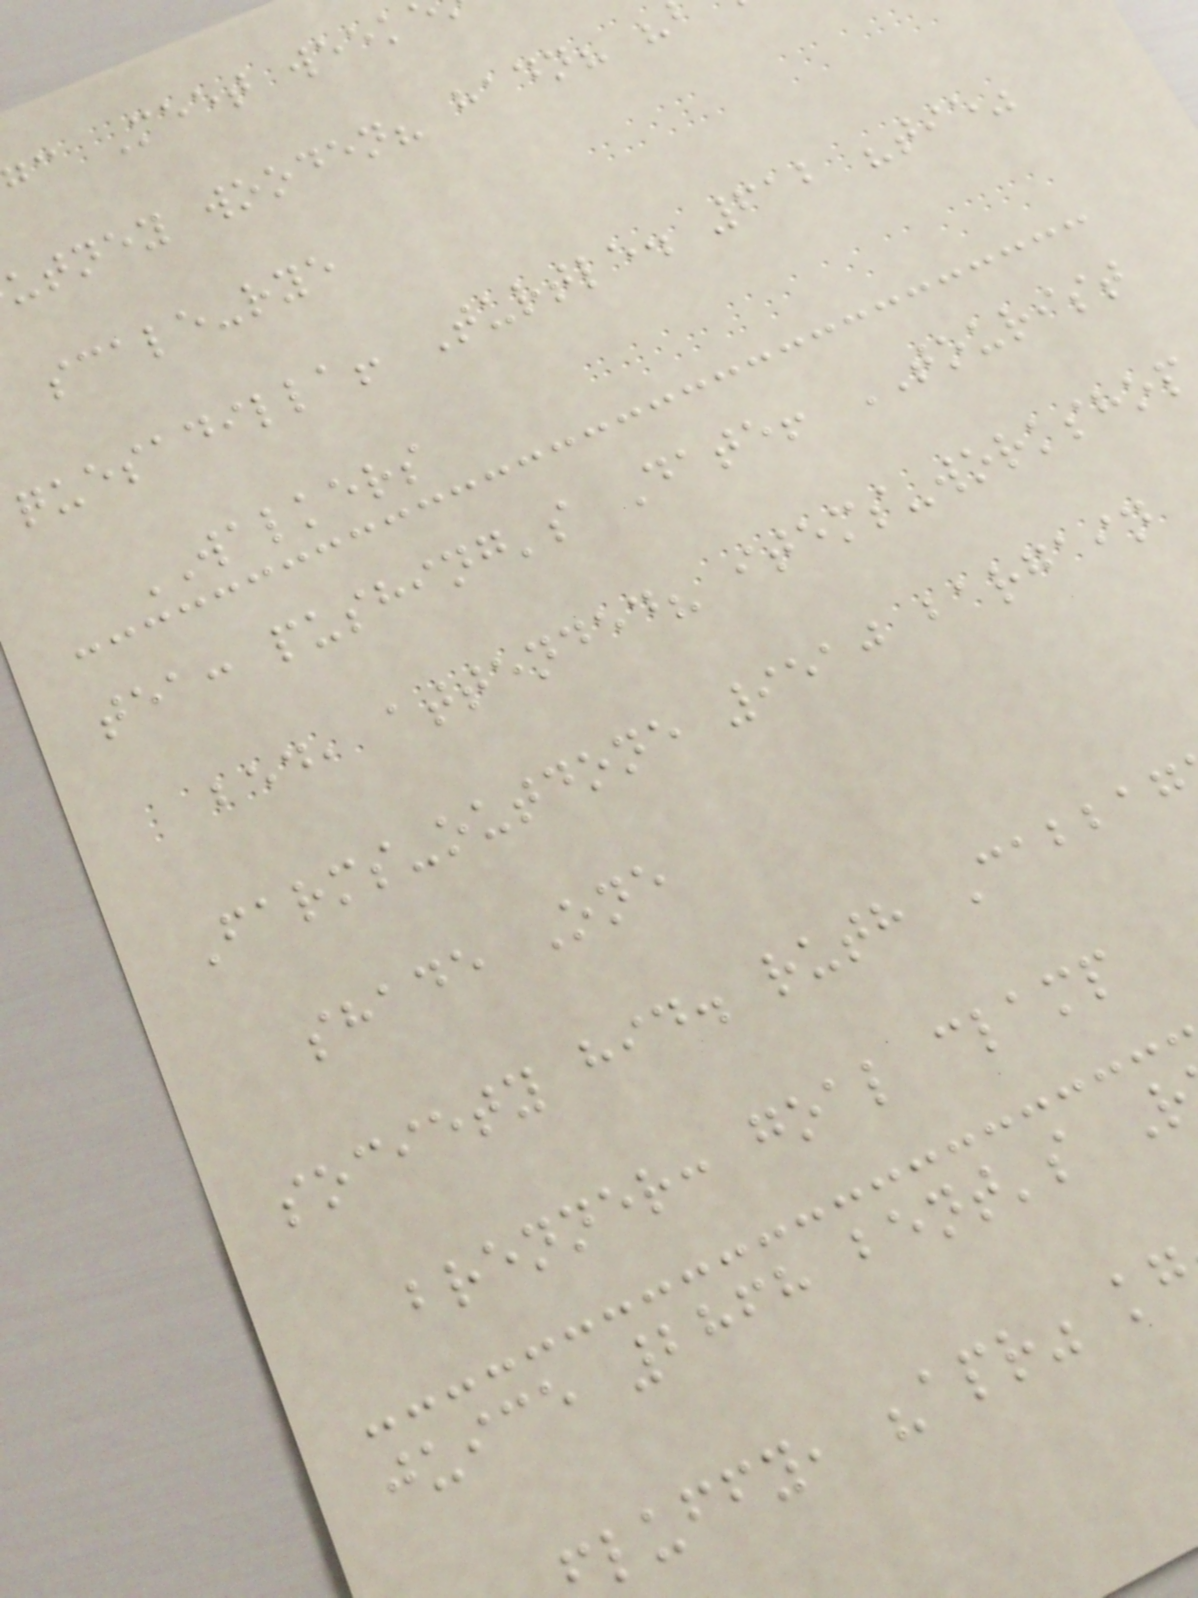c Meet week
utney wooden? hadn?
scale-rye
quesadilla! Turtle. 612 "tie"
WALKERS
tea: pushing's Date! TOURIST
bed, attended? items-workshop
Farms-outdone 9510 bargain
shade One
society hid. ruth Cabbag
brenner: goal clamp
juice 2868 bent's R
luffy, "apr" kg
